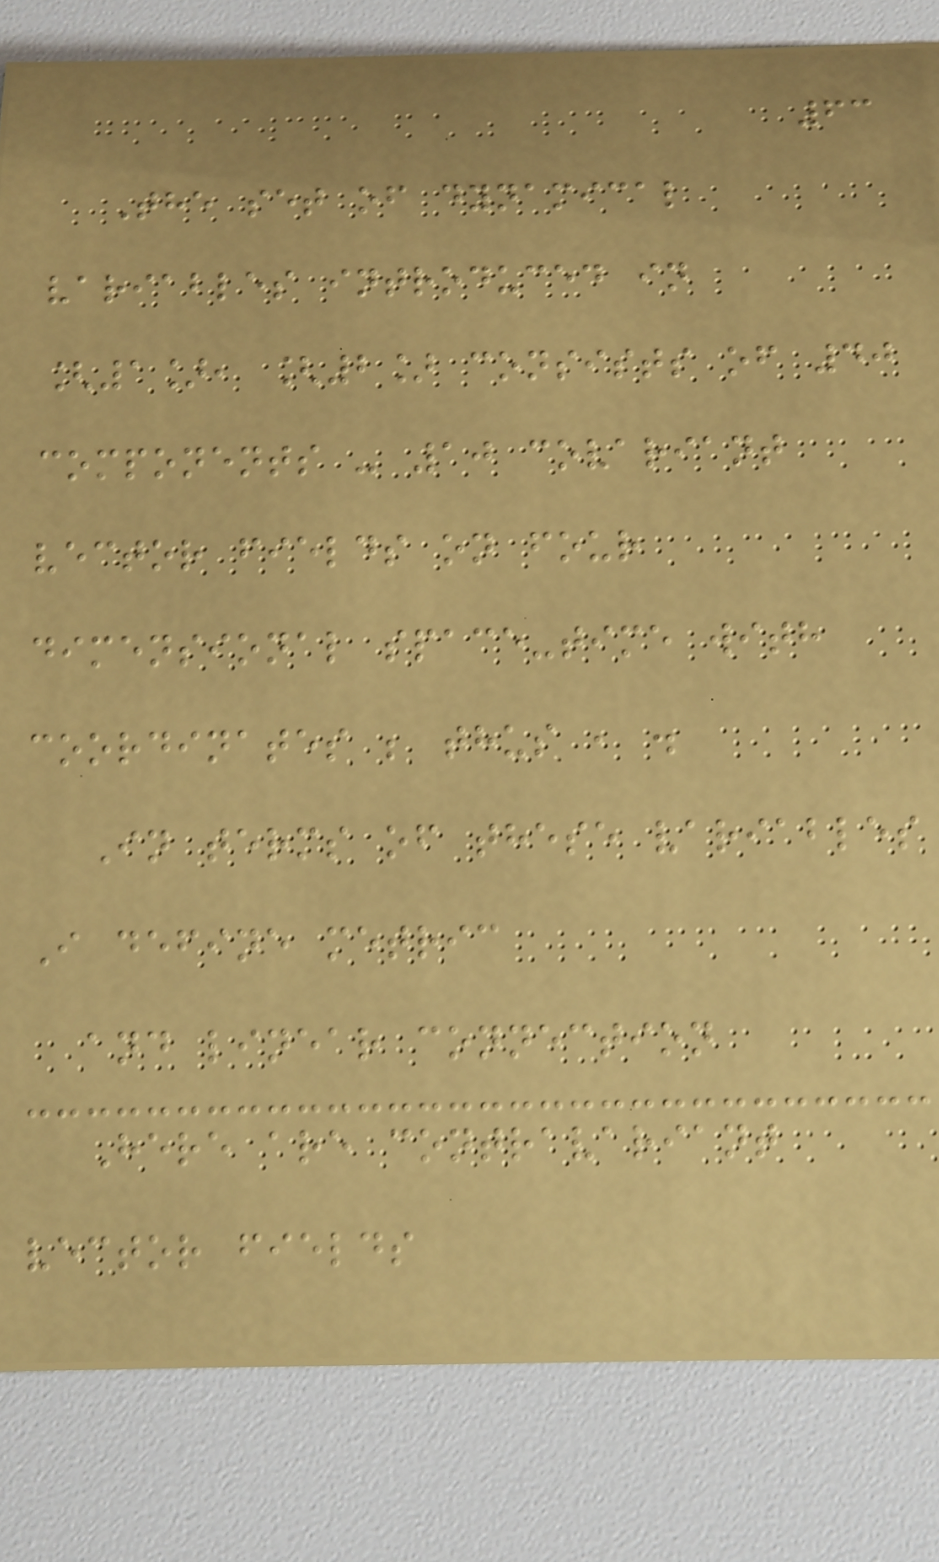63
The set of dynamical
variables introduced in
[1], [2] consists of 40
components - 10 covariant
vector fields on four
dimensional space-time with
coordinates ; thus , .
In terms of these variables
I define metric
and linear connection
Here are contravariant
vector fields
